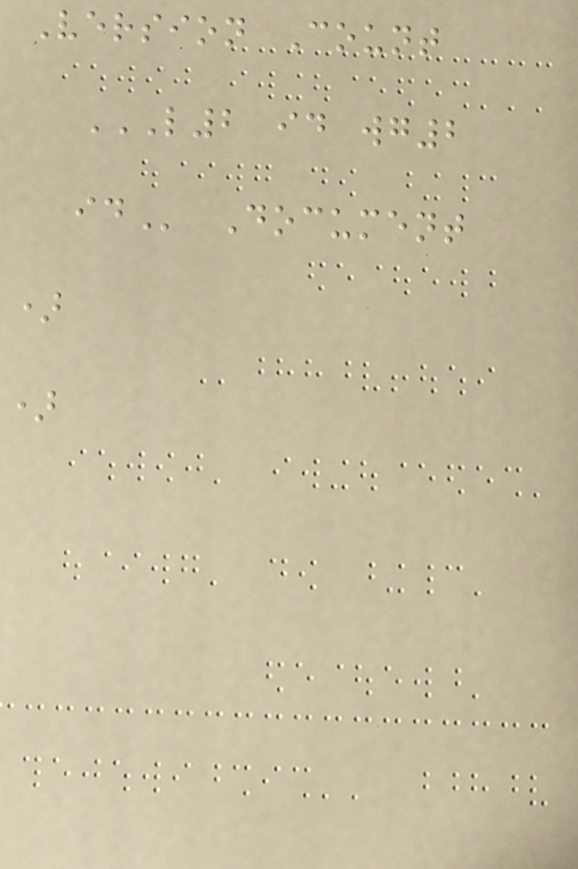Version Count
L2 ID WG2
ID Document
)
)
